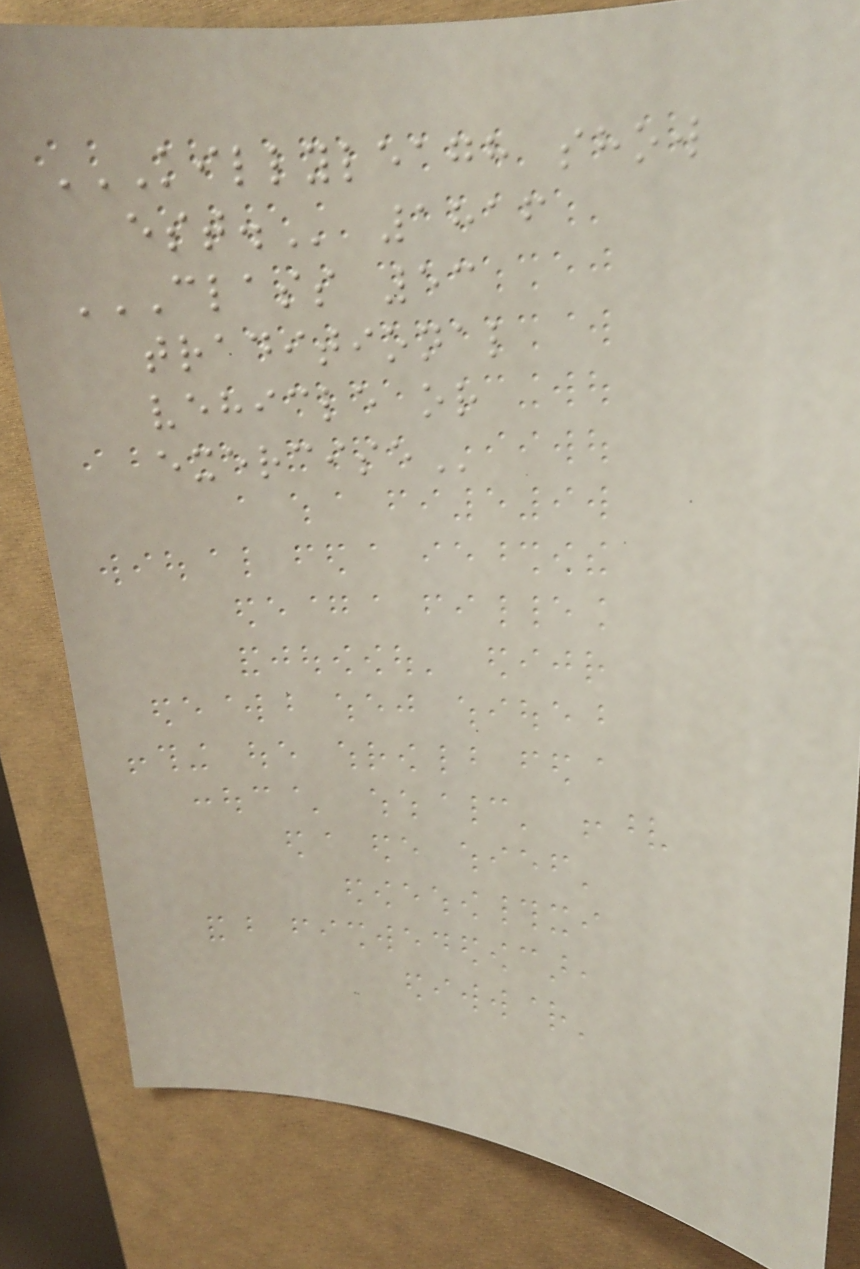KILLYLEAGH SHOW
EST. 1816
CLASS 53
TRADITIONAL
VEHICLE OR
EXERCISE
